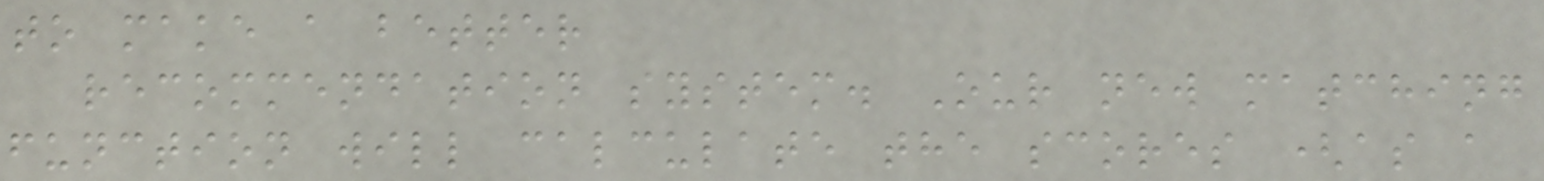to make a better
recommendation system. Our new matching
function will calculate the scores (as a
